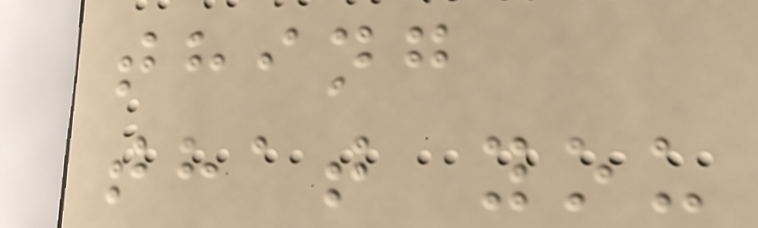thing
that you
